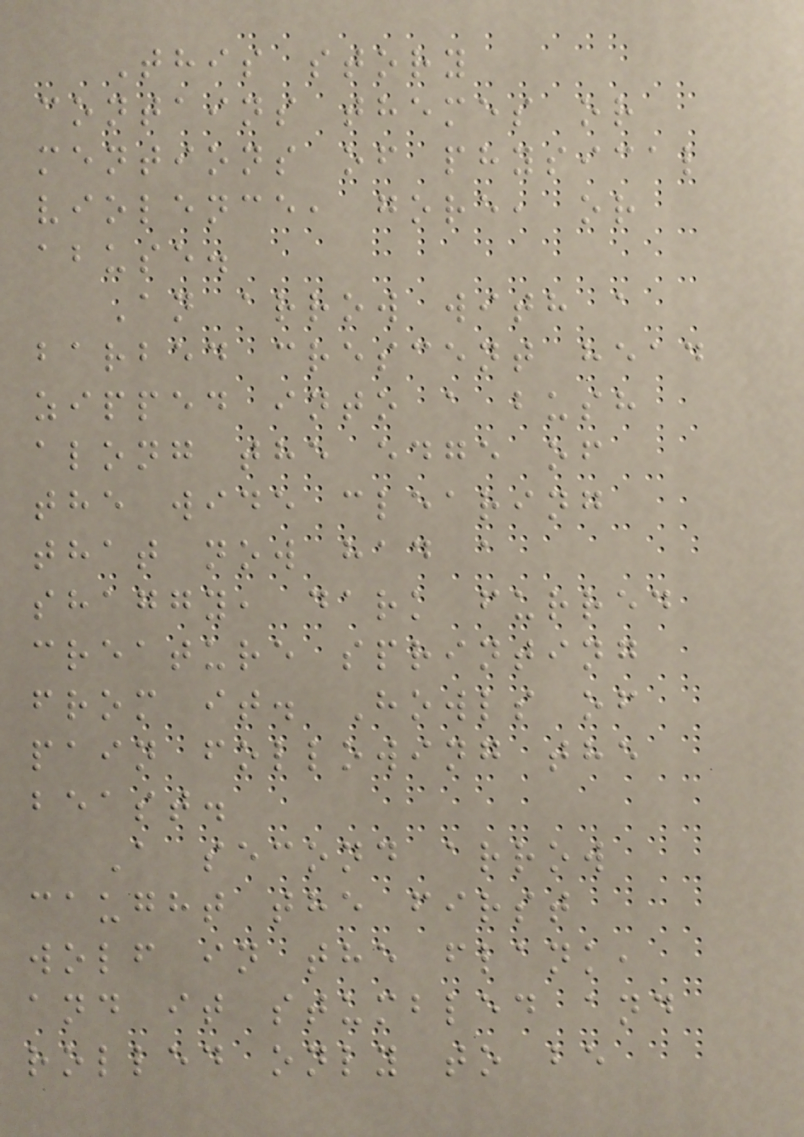This story
contains themes or
mentions of physical
violence, gore, or
abuse.
An arrow with a
barbed crescent head
zipped into a bush
along the edge of
the wide clearing
that now had a
shaggy, dark furred
creature sprinting
from it. Howls of
pain following the
beast.
A second arrow
caught the first
wolf in the flank,
and it stumbled and
rolled only to be
